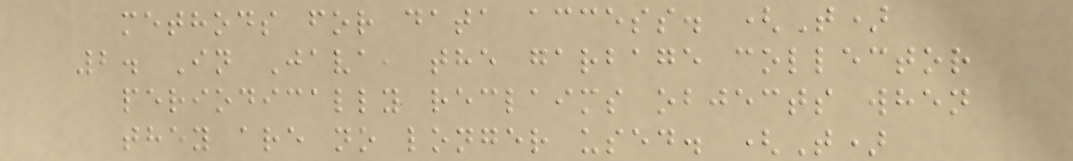methods for data access. (T)
2. In Java, the garbage collector
periodically reclaims objects when
they are no longer used. (T)
